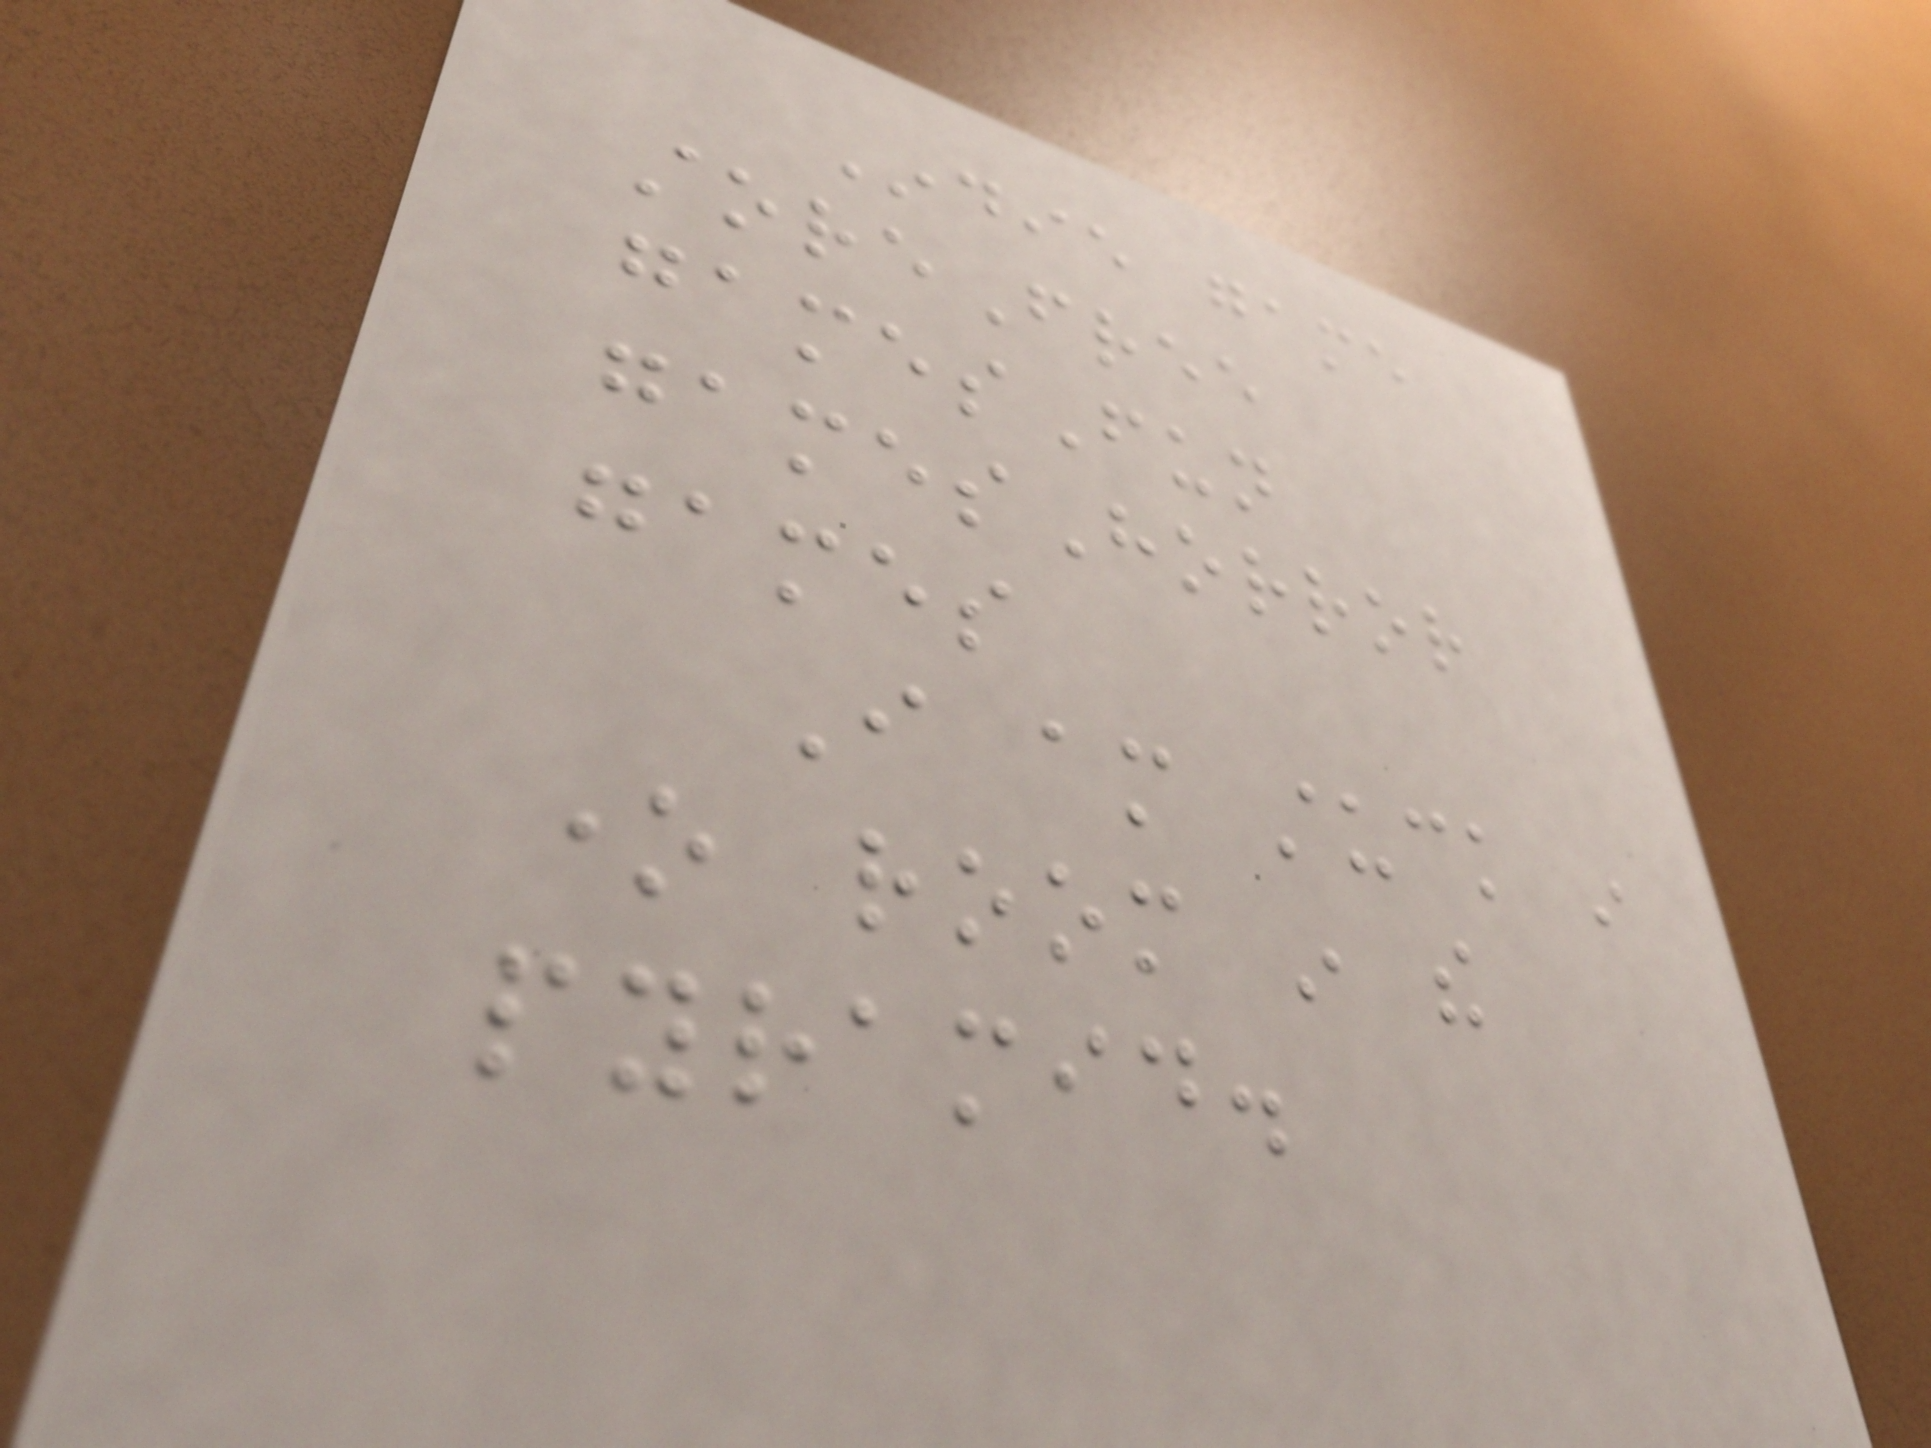Indie game
storeFree
gamesFun
gamesHorror
games
I am stuck in
one room in the
pyramid.
